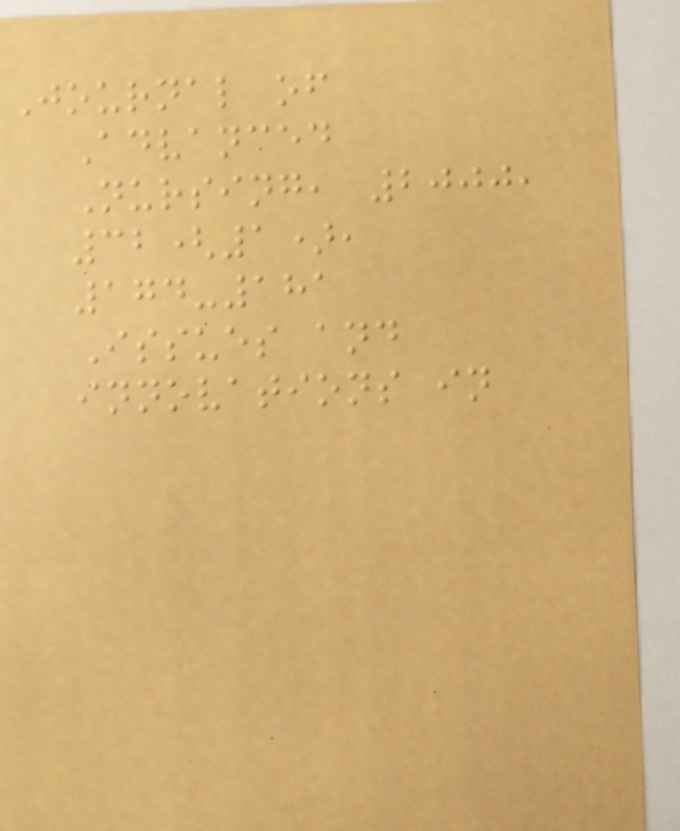Journal of
Advanced
Nursing, 2000,
32(1),
174-181
Issues and
innovations in
